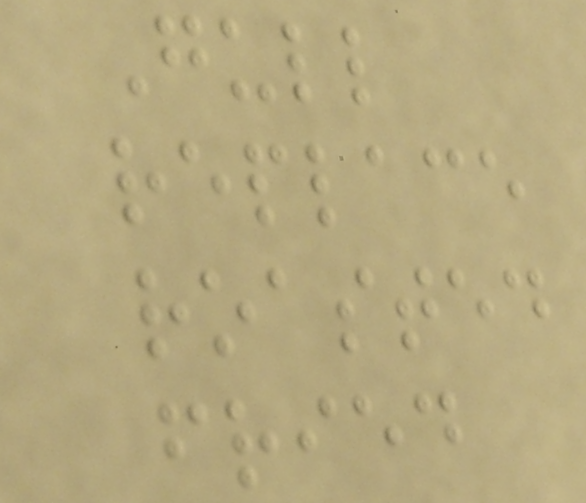Gull
replace
roasted
fried
